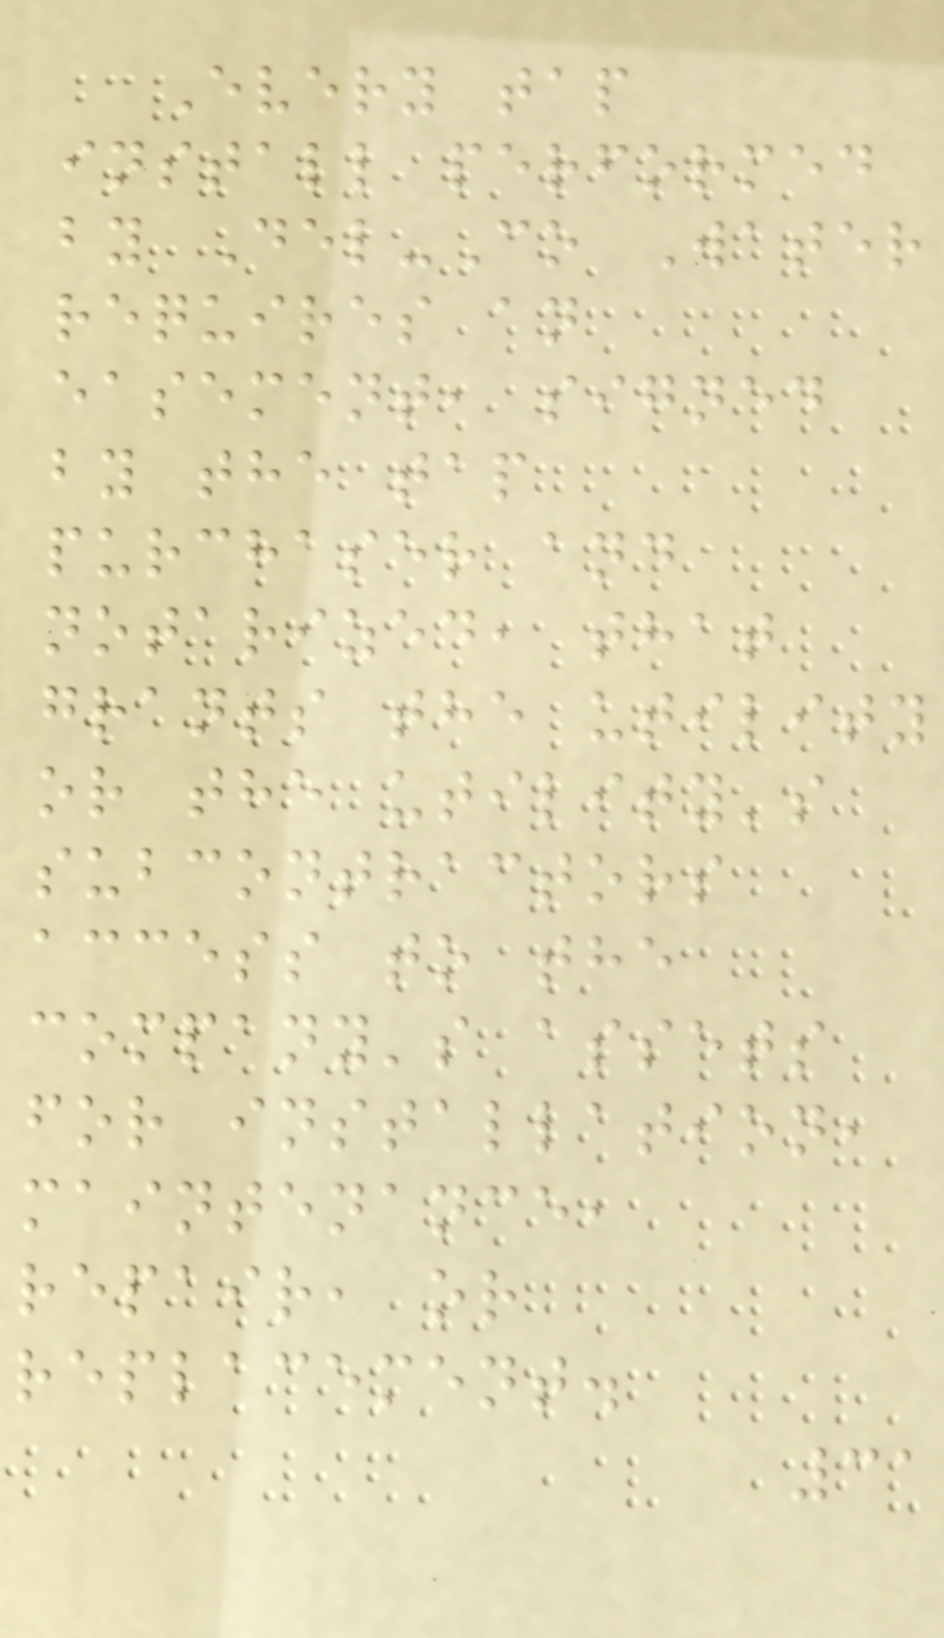Every tap
install performed
by Del-Co Water
requires an
easement, signed
by the tap
purchaser and
notarized, that
grants the utility
or the utility's
subcontractors
access to the
company's assets
for installation,
maintenance,
repair, or
replacement.
31
